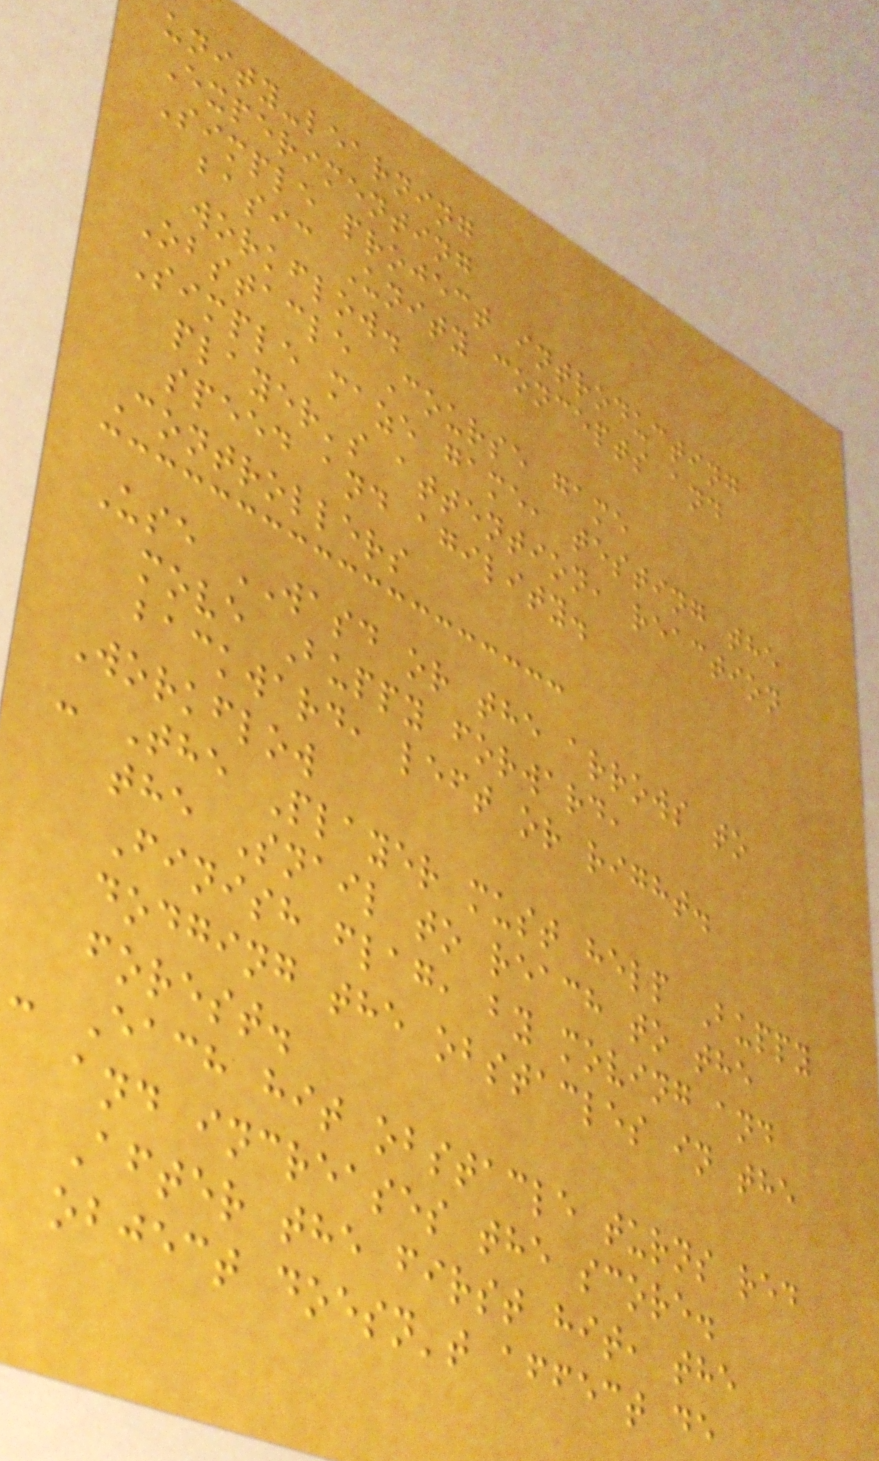unity-learning
Experimenting
Simple project introducting
basic Unity concepts and
workflow.
Obstacle Course game
Simple maze game, testing the
player's attention, reaction
speed and agility.
Controllers
Use WASD or the arrows to
move Buppy forward,
backward, left or right.
Workflow
- The Player must help Buppy
the Snail to reach to the
Finish flag, by moving and
dodging the obstacles in the
forest.
- Each hit obstacle turns red
and increases the score.
After the first hit, the
object doesn't affect de
